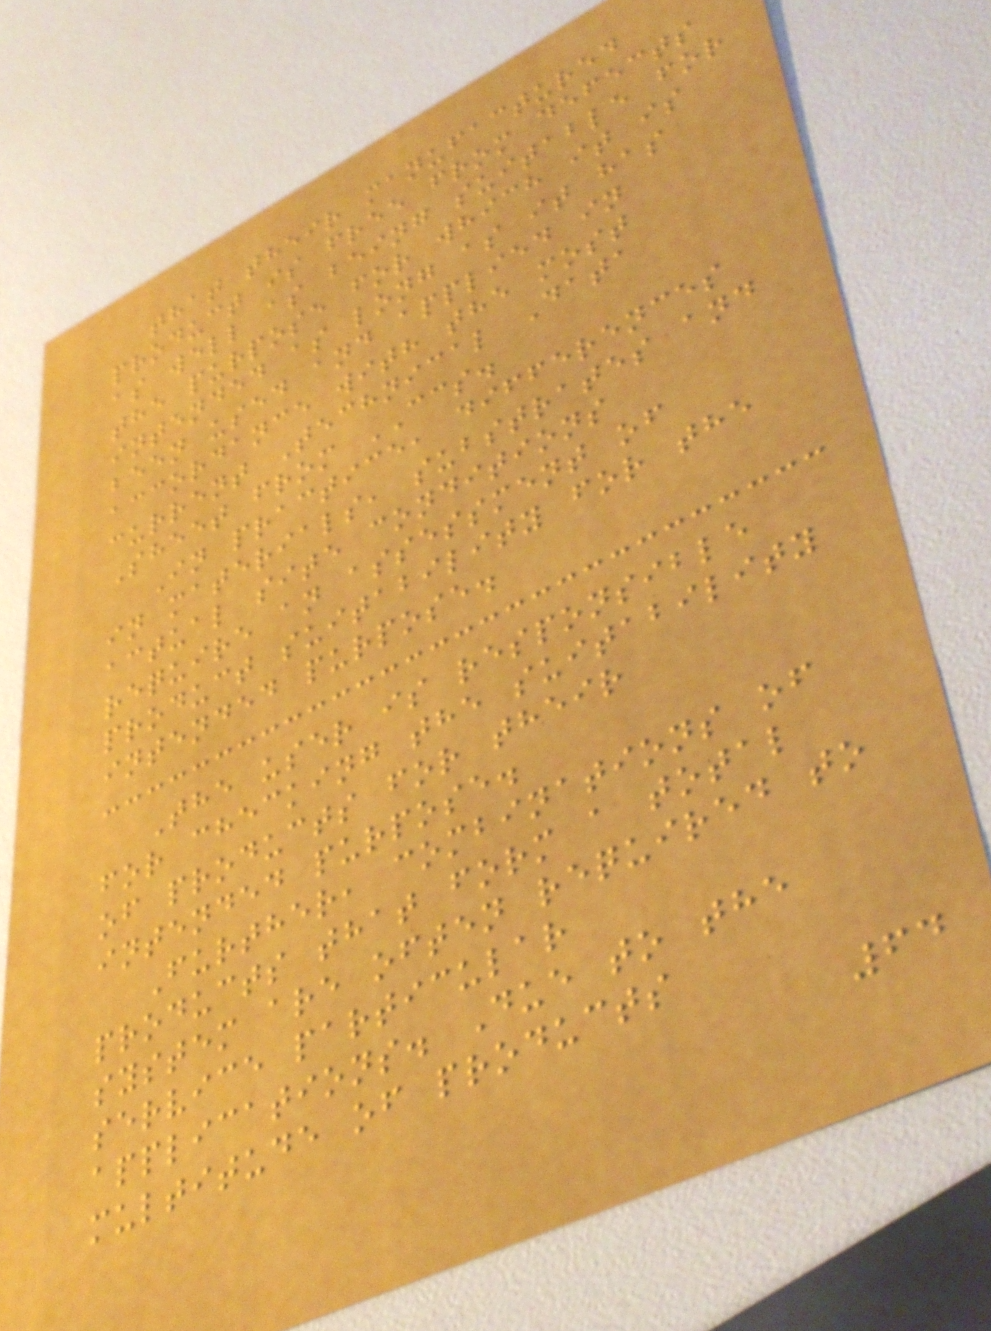that their manufactured
product is free from defects
as well as being suitable for
the purpose for which it is
intended as long as it has
been used and applied in
accordance with the most
current Technical Data
Sheet from CCS.
In practice, differences
in materials, substrates and
actual site conditions
require an assessment of
product suitability for the
intended purpose.
The user is responsible
for checking the suitability
of products for their
intended purpose.
Further, combinations of
products that form a total
system are often required to
service particular
applications. Due to the
multitude of products
64
